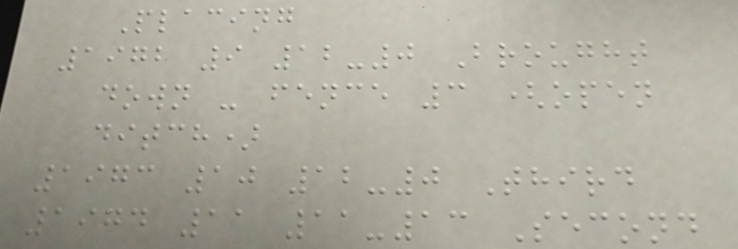Placing
1972 9 12-0 Brought
down - fence 3 (open
ditch)
1973 10 12-0 Third
1974 11 11-13 Second
